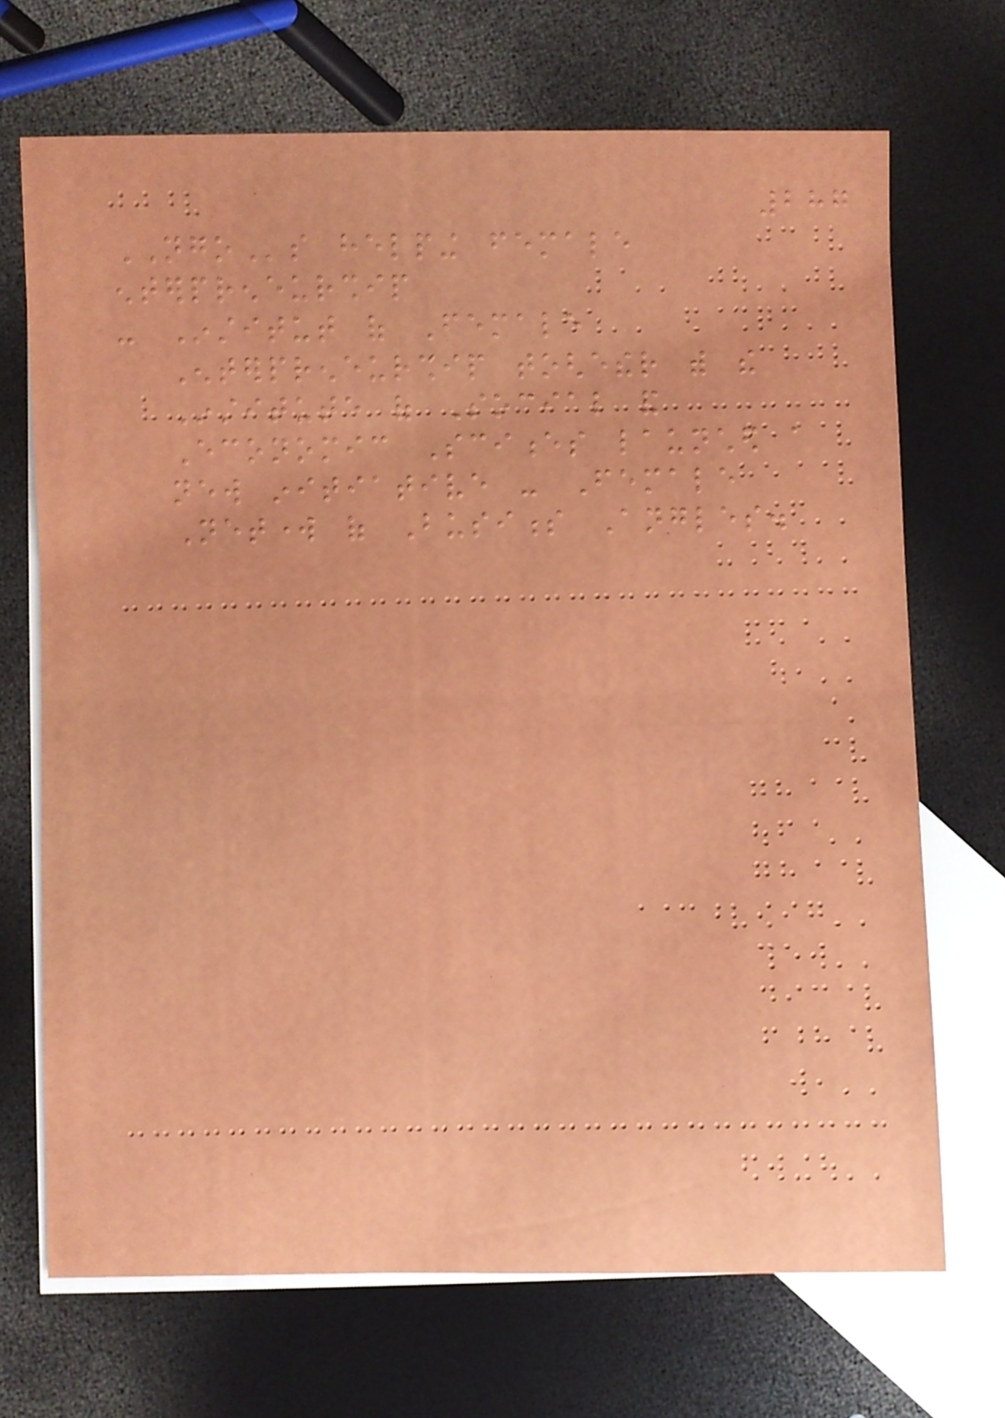287
NGOs helping female
enterpreneurship
- Institut of Female
Enterpreneurship toghether with the
Institute of Social and
Economic Sciences launched a
new initiative - Female
Network of Business Angles.
